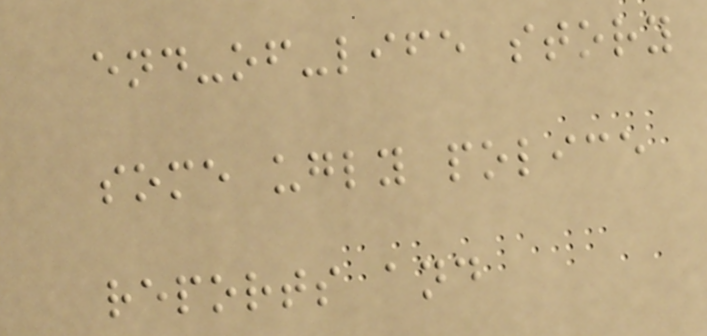end-of-life story
some ugly police
reports and
